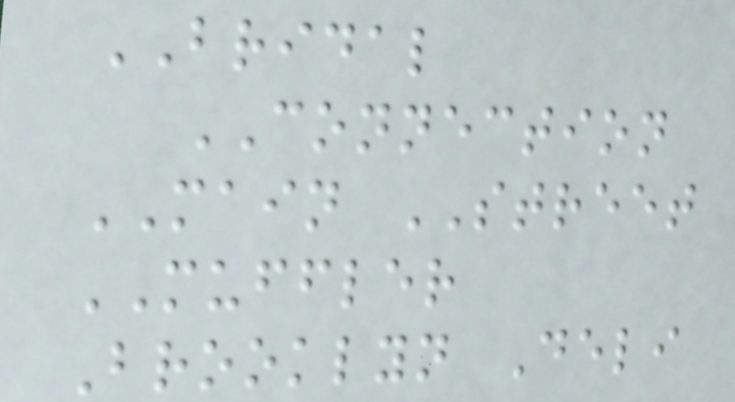BRIDAL
CONNECTION
MAIN STREET
MUFFLER
Brooklyn Deli
